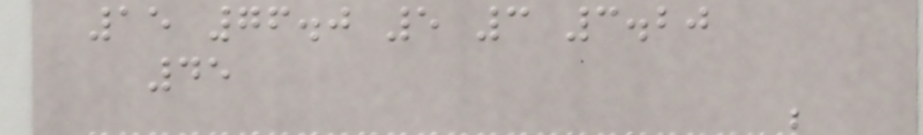15 76.0 5 3 3.20
45
